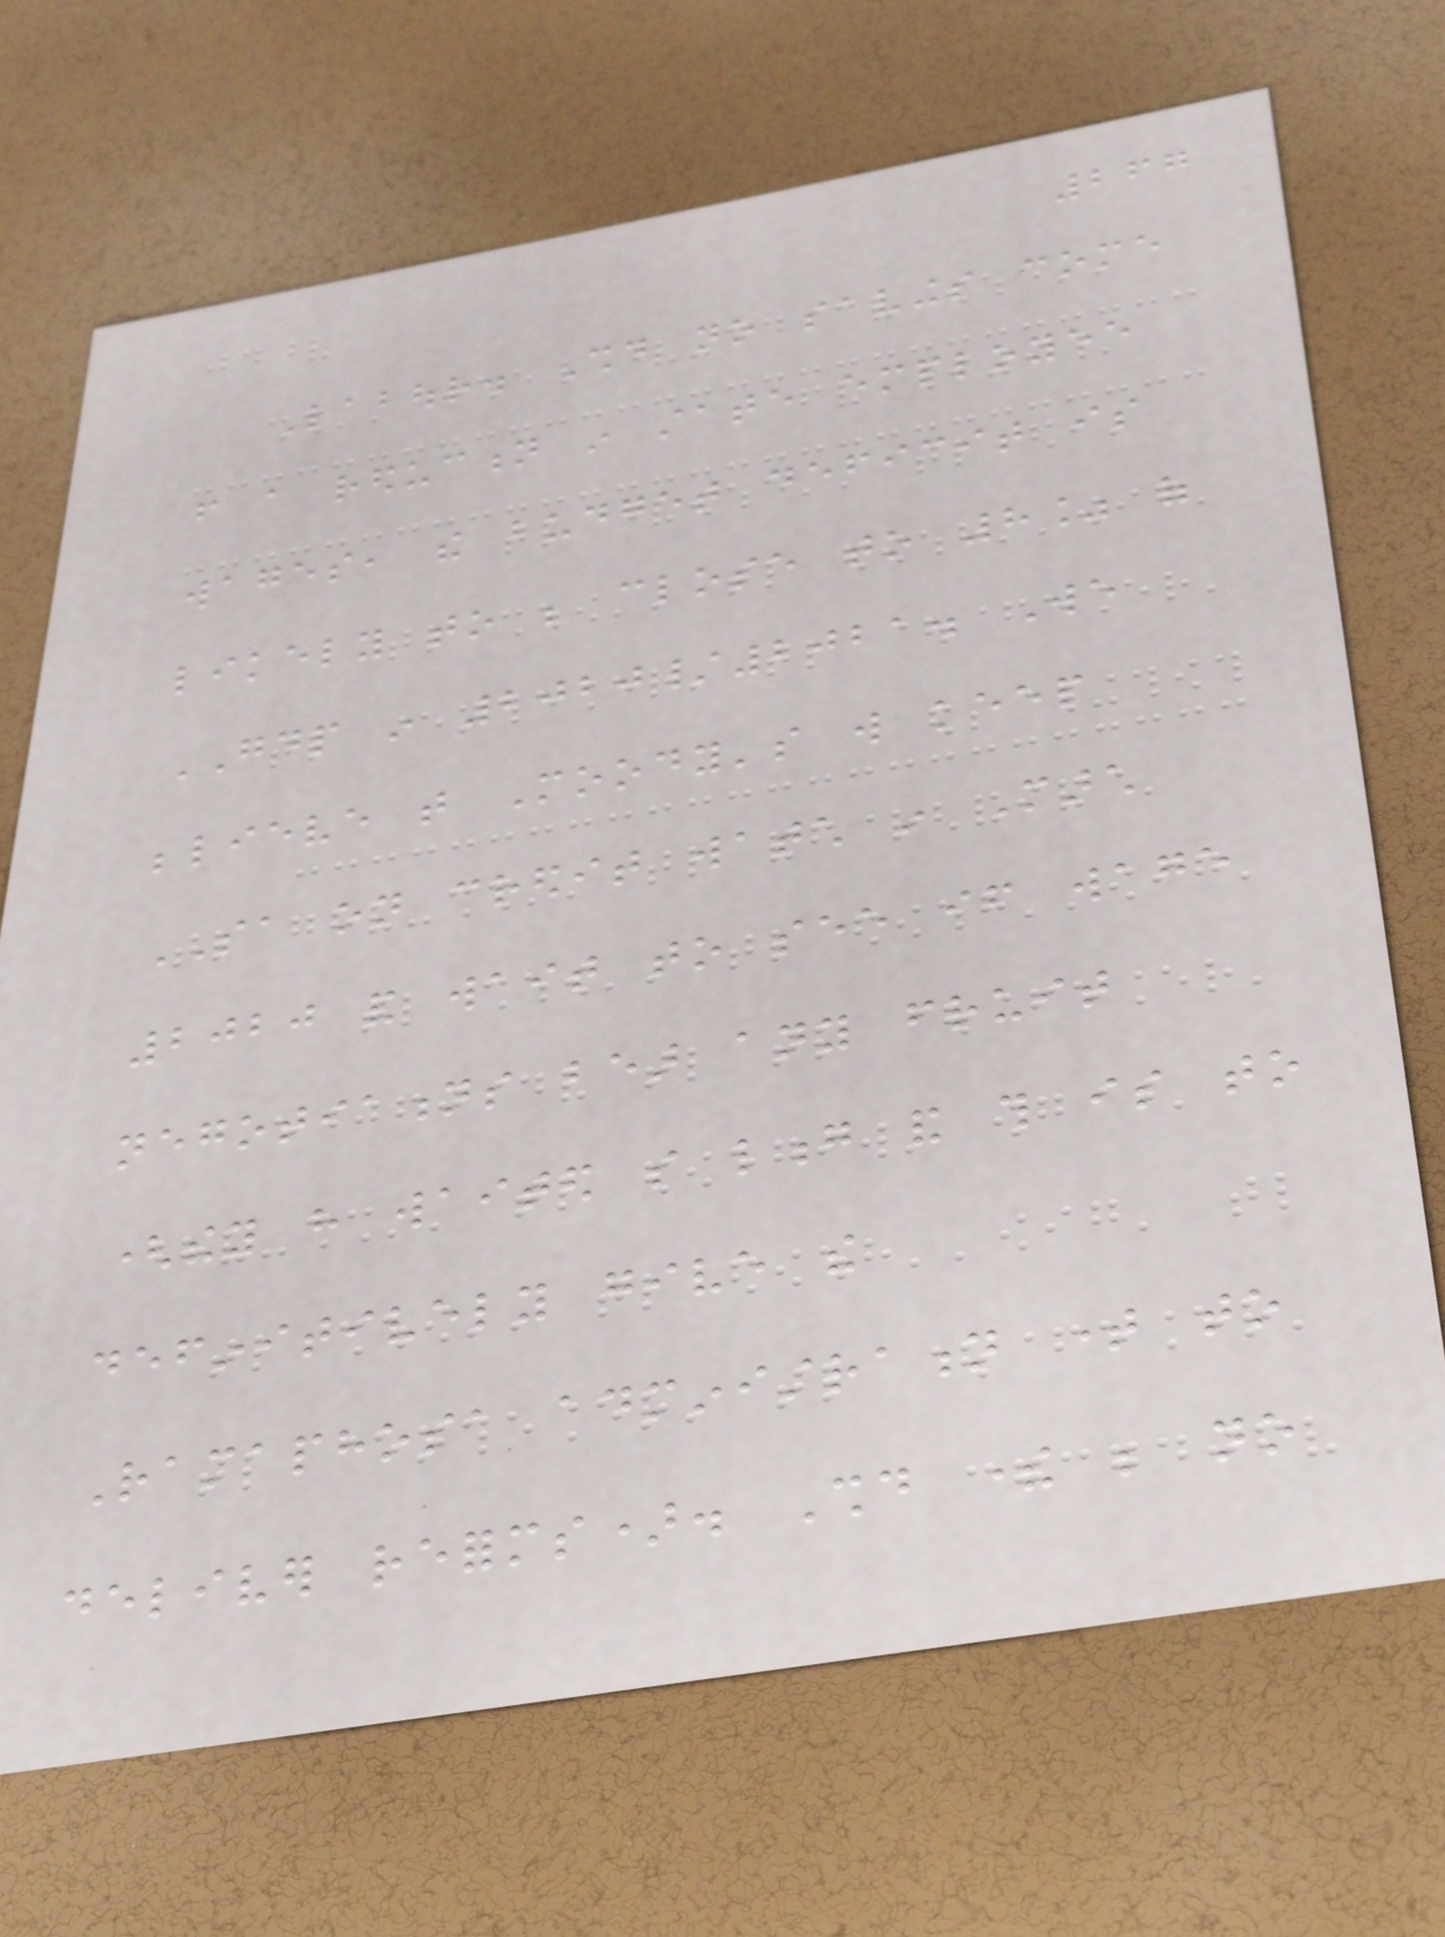267
Labour. Should no savings come
from a reduction in state employee
wages, the budget deficit is
likely to be close to 8% of
GDP in 2020/2021. We
believe that Moody's will keep
SA on credit watch in March
2020 and wait to see if wage
negotiations bear any fruit
(they have waited so long and this is to
definitively give the
Ramaphosa administration time to
deliver reforms). Should there be no
